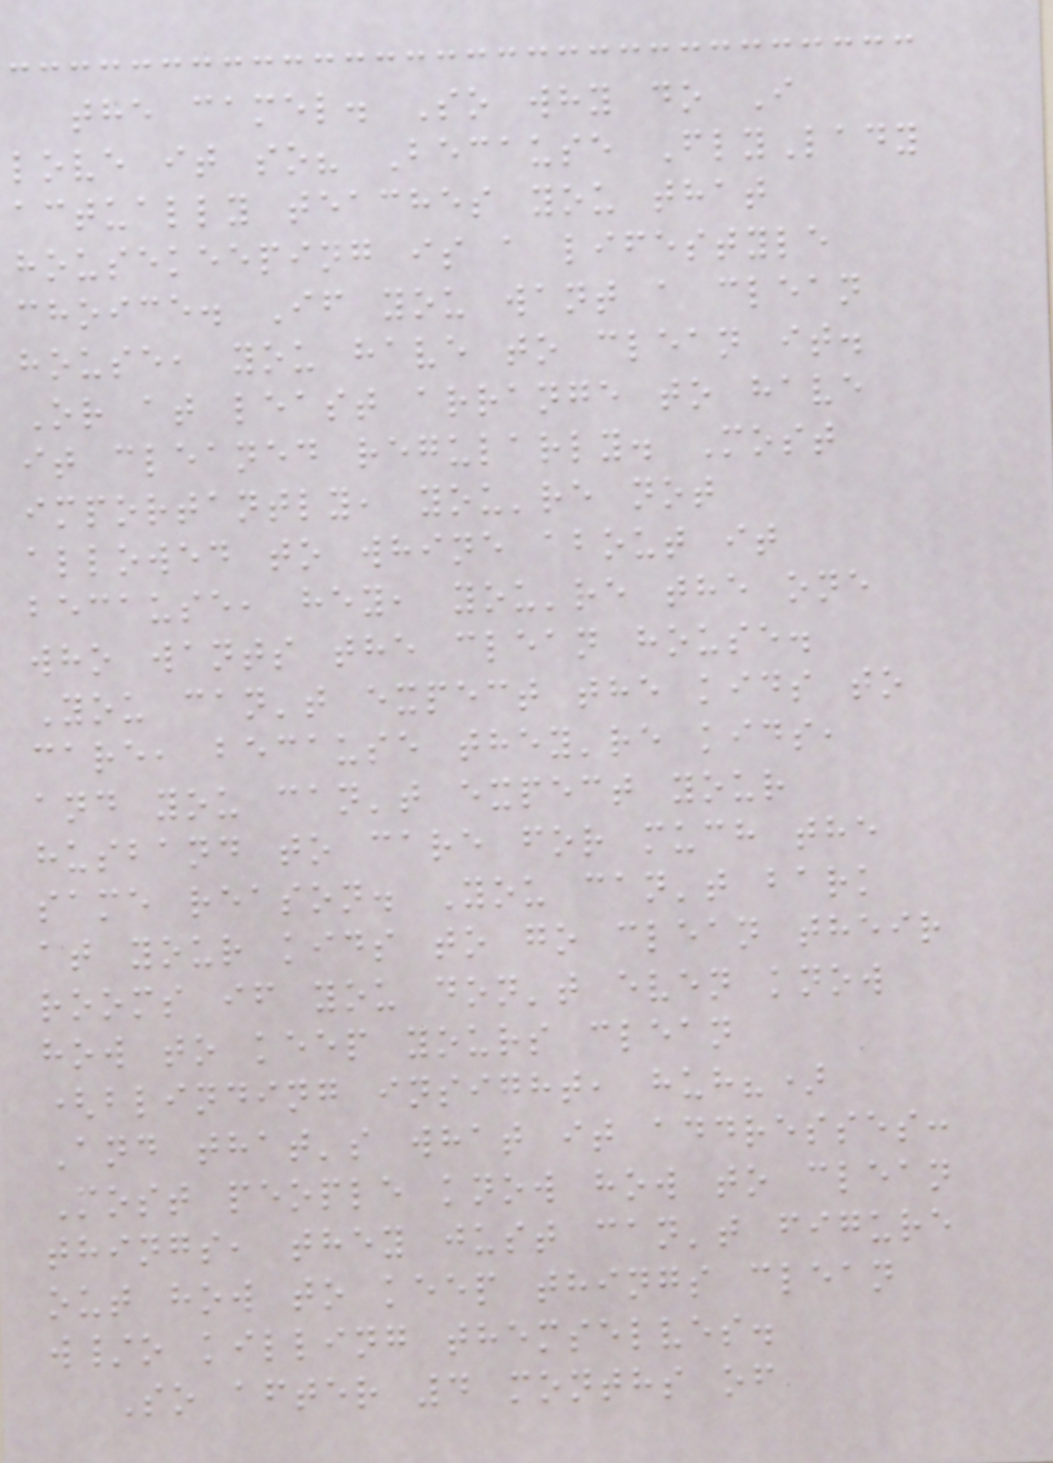the camel. So why do I
love it so? Because FlyLady
actually teaches you that
housekeeping is a lifestyle
choice. If you want a clean
house, you have to clean it.
Or at least arrange to have
it cleaned regularly. Most
importantly, you're not
allowed to whine about it
because, hey, you're the one
who wants the clean house.
You can't expect the kids to
care, because they're kids,
and you can't expect your
husband to care for much the
same reason. You can't bark
at your kids to go clean their
rooms if you don't even know
how to keep yours clean
(blinding insight, huh?)
And that's what it addresses:
Most people know how to clean
things, they just can't figure
out how to keep things clean
w/o killing themselves.
So after 4 months of
